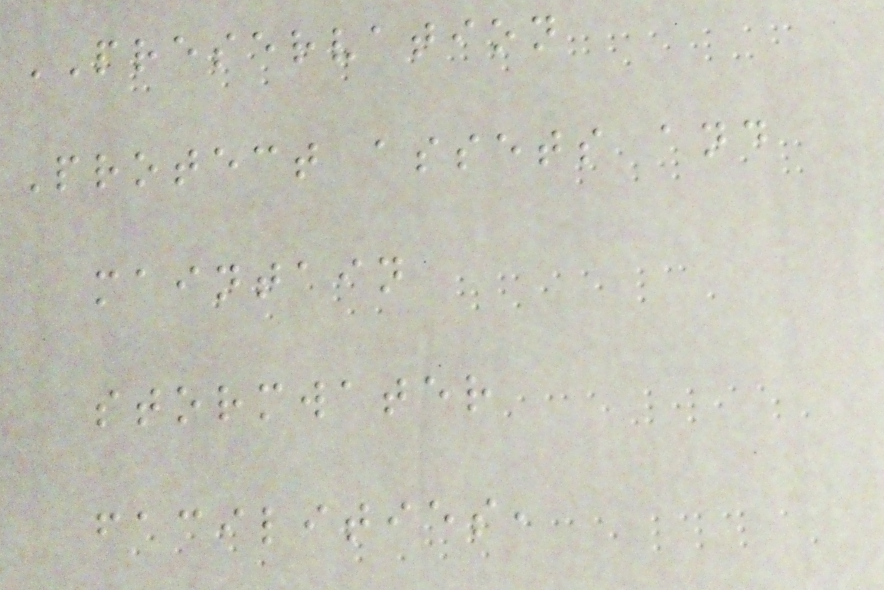PRESERVATION
Protect assets and
maintain
stormwater
facilities,
